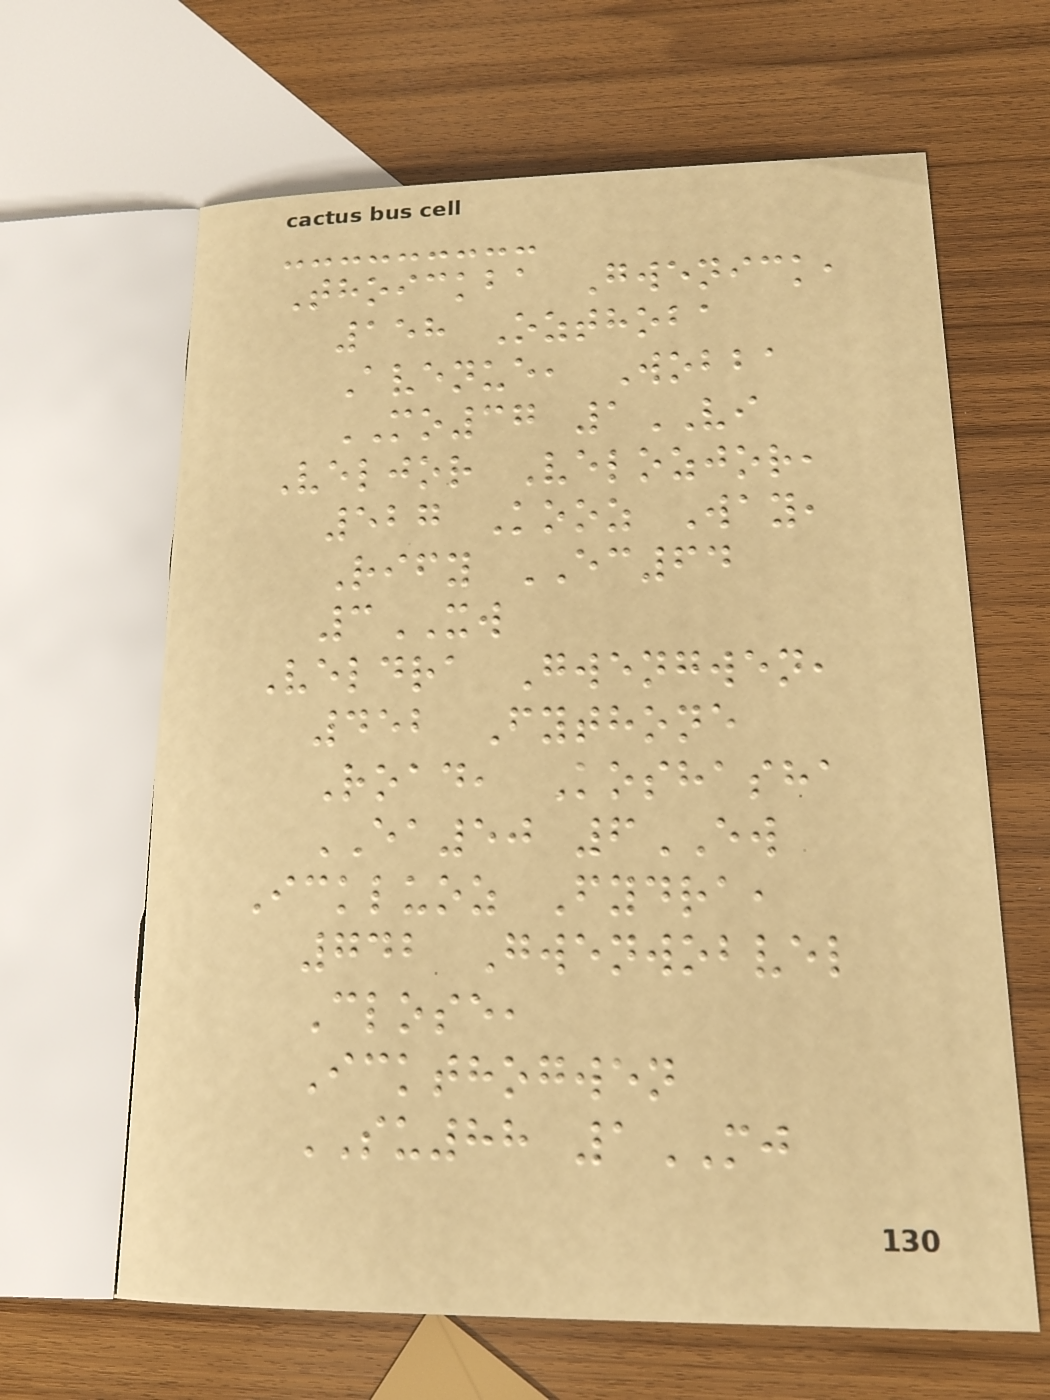Thoickba Gwenick,
158 Ozthoba
Avenue, Wobba
MO37 1VI
Veljor Velozjor,
527 Kooz Way,
Rify EC64
3XW
Veldra Gwengwen,
452 Fythone
Road, Koshasha
EA50 6EW
Ickluoz Fydra,
742 Gwenwobvel
Close,
Ickthogwen
SU88 1MJ
